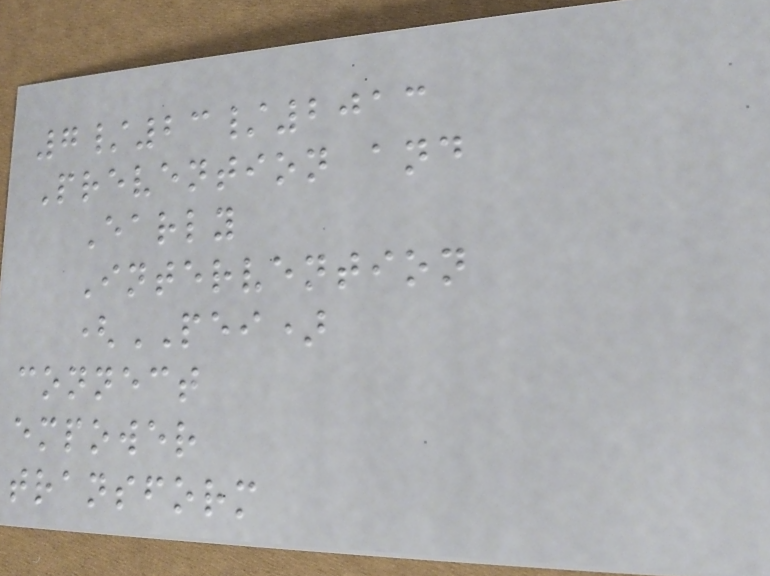7/23/2013
Prevention and
Early
Intervention
(PEI)
connect
empower
transform
